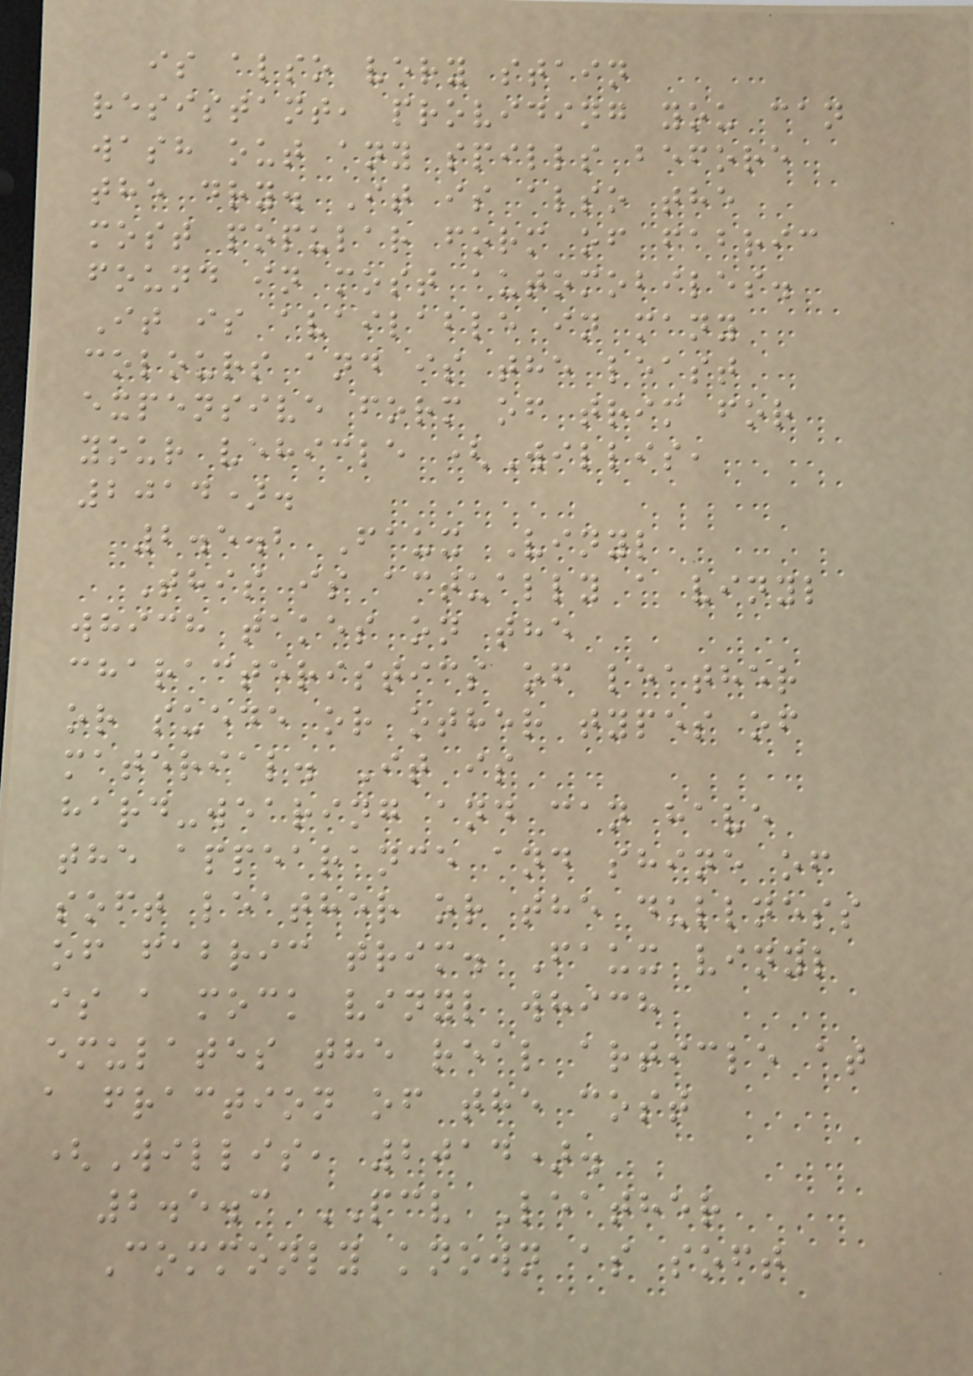is also very stain
resistant, providing you can
wash out any spills before
the dry. It is also the
most popular form of fabric
found in most automobiles.
It is available in many
colours and is the least
expensive form of trim for
your vehicle (Willis,
2014).
2.5.2 Faux Vinyl
This is actually a vinyl
which takes on the
characteristics of leather
or suede or other types of
material. It is
hard-wearing and can have
the appearance and shine of
soft leather or the dullness
of fabric trim. Faux vinyl
is a mock vinyl which
emulates the real article at
a fraction of the cost
(Willis, 2014).
2.5.3 PCV Leather
Commonly known as soft
